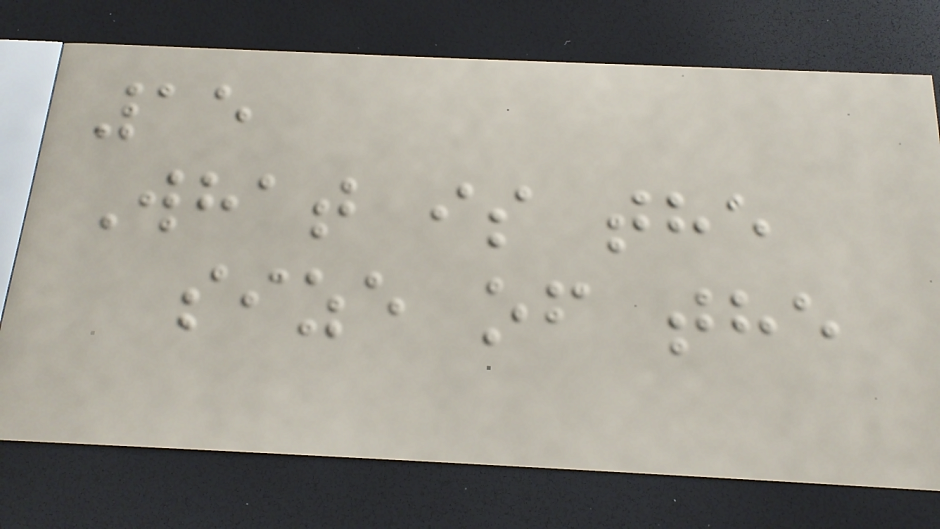15
What is the
size of the
